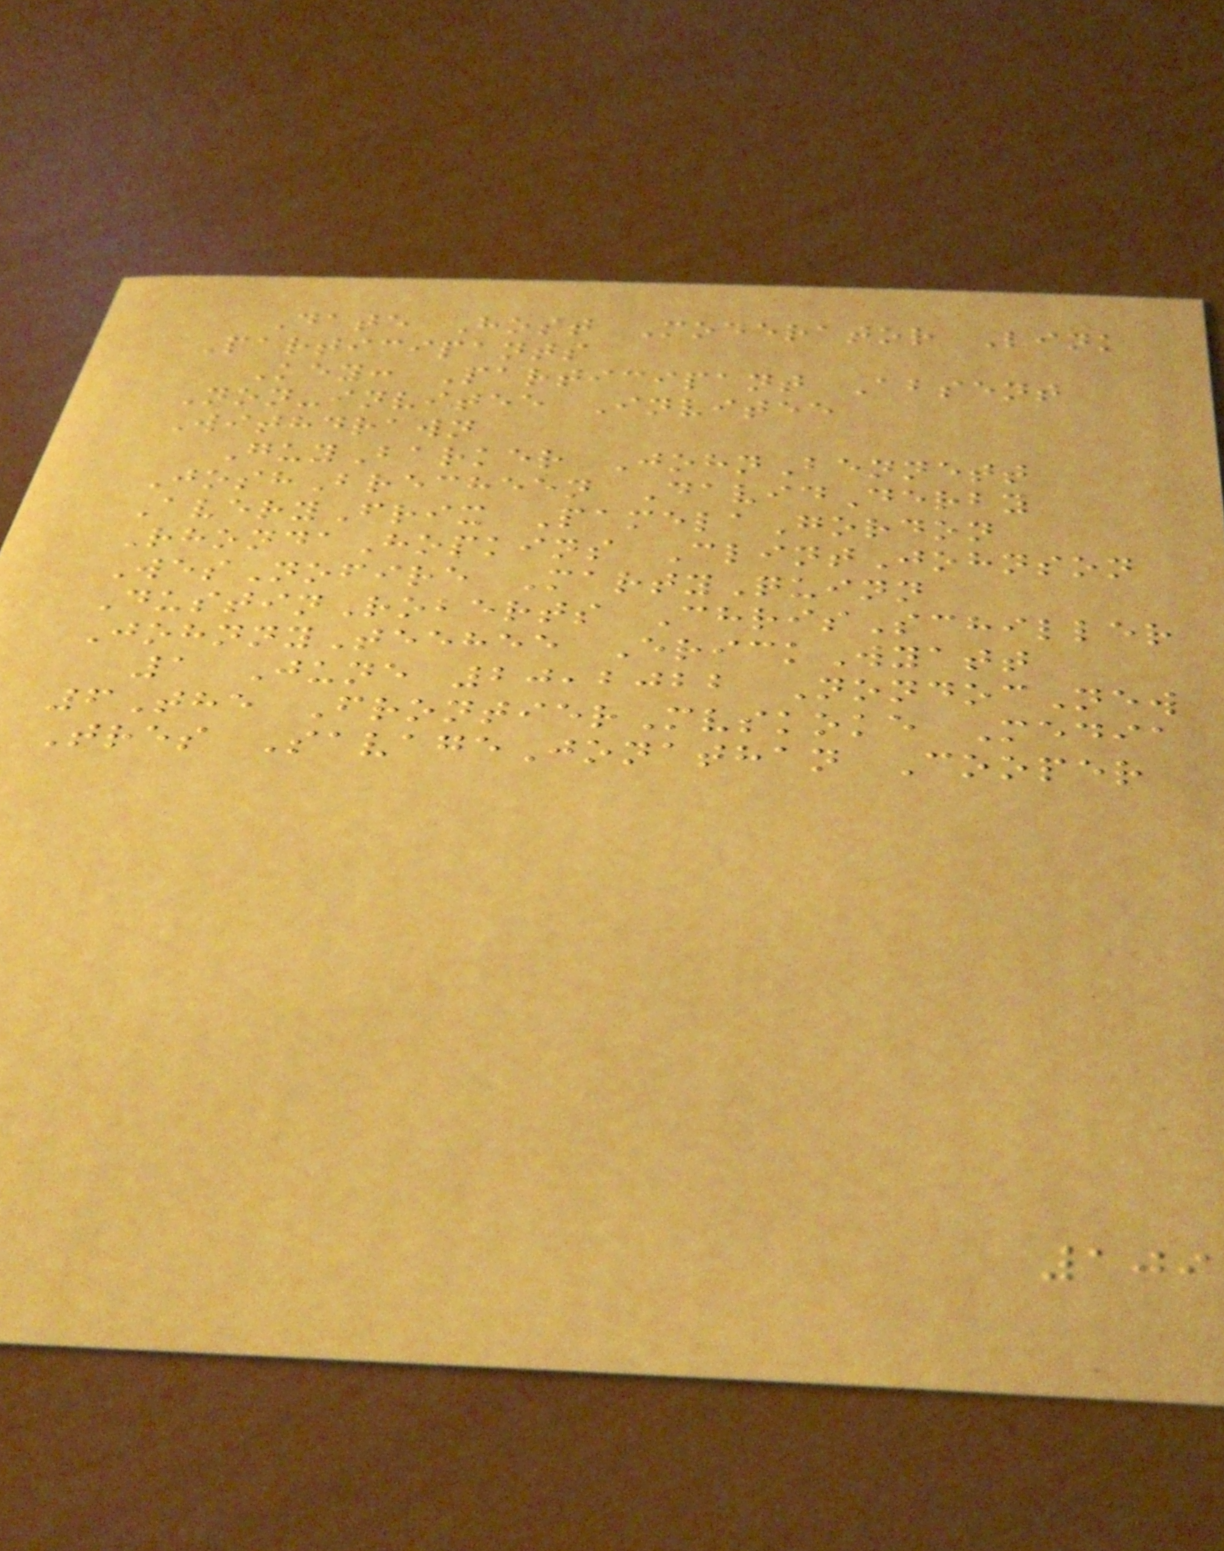Date Host Moderator Link
Participants
Key: Participant Absent
Non-invitee Invitee
Withdrawn
GuyBarker JohnBennett
JoshBrecheen DavidDerby
AveryFrix PamelaGordon
RhondaHopkins ClintJohnson
WesNofire MartyQuinn
DustinRoberts ChrisSchiller
JohnnyTeehee ErickWyatt
1 June 20,2022 NondocNew
6The FrontierMvskoke Media
Tres SavageJonathan Cooper
109
